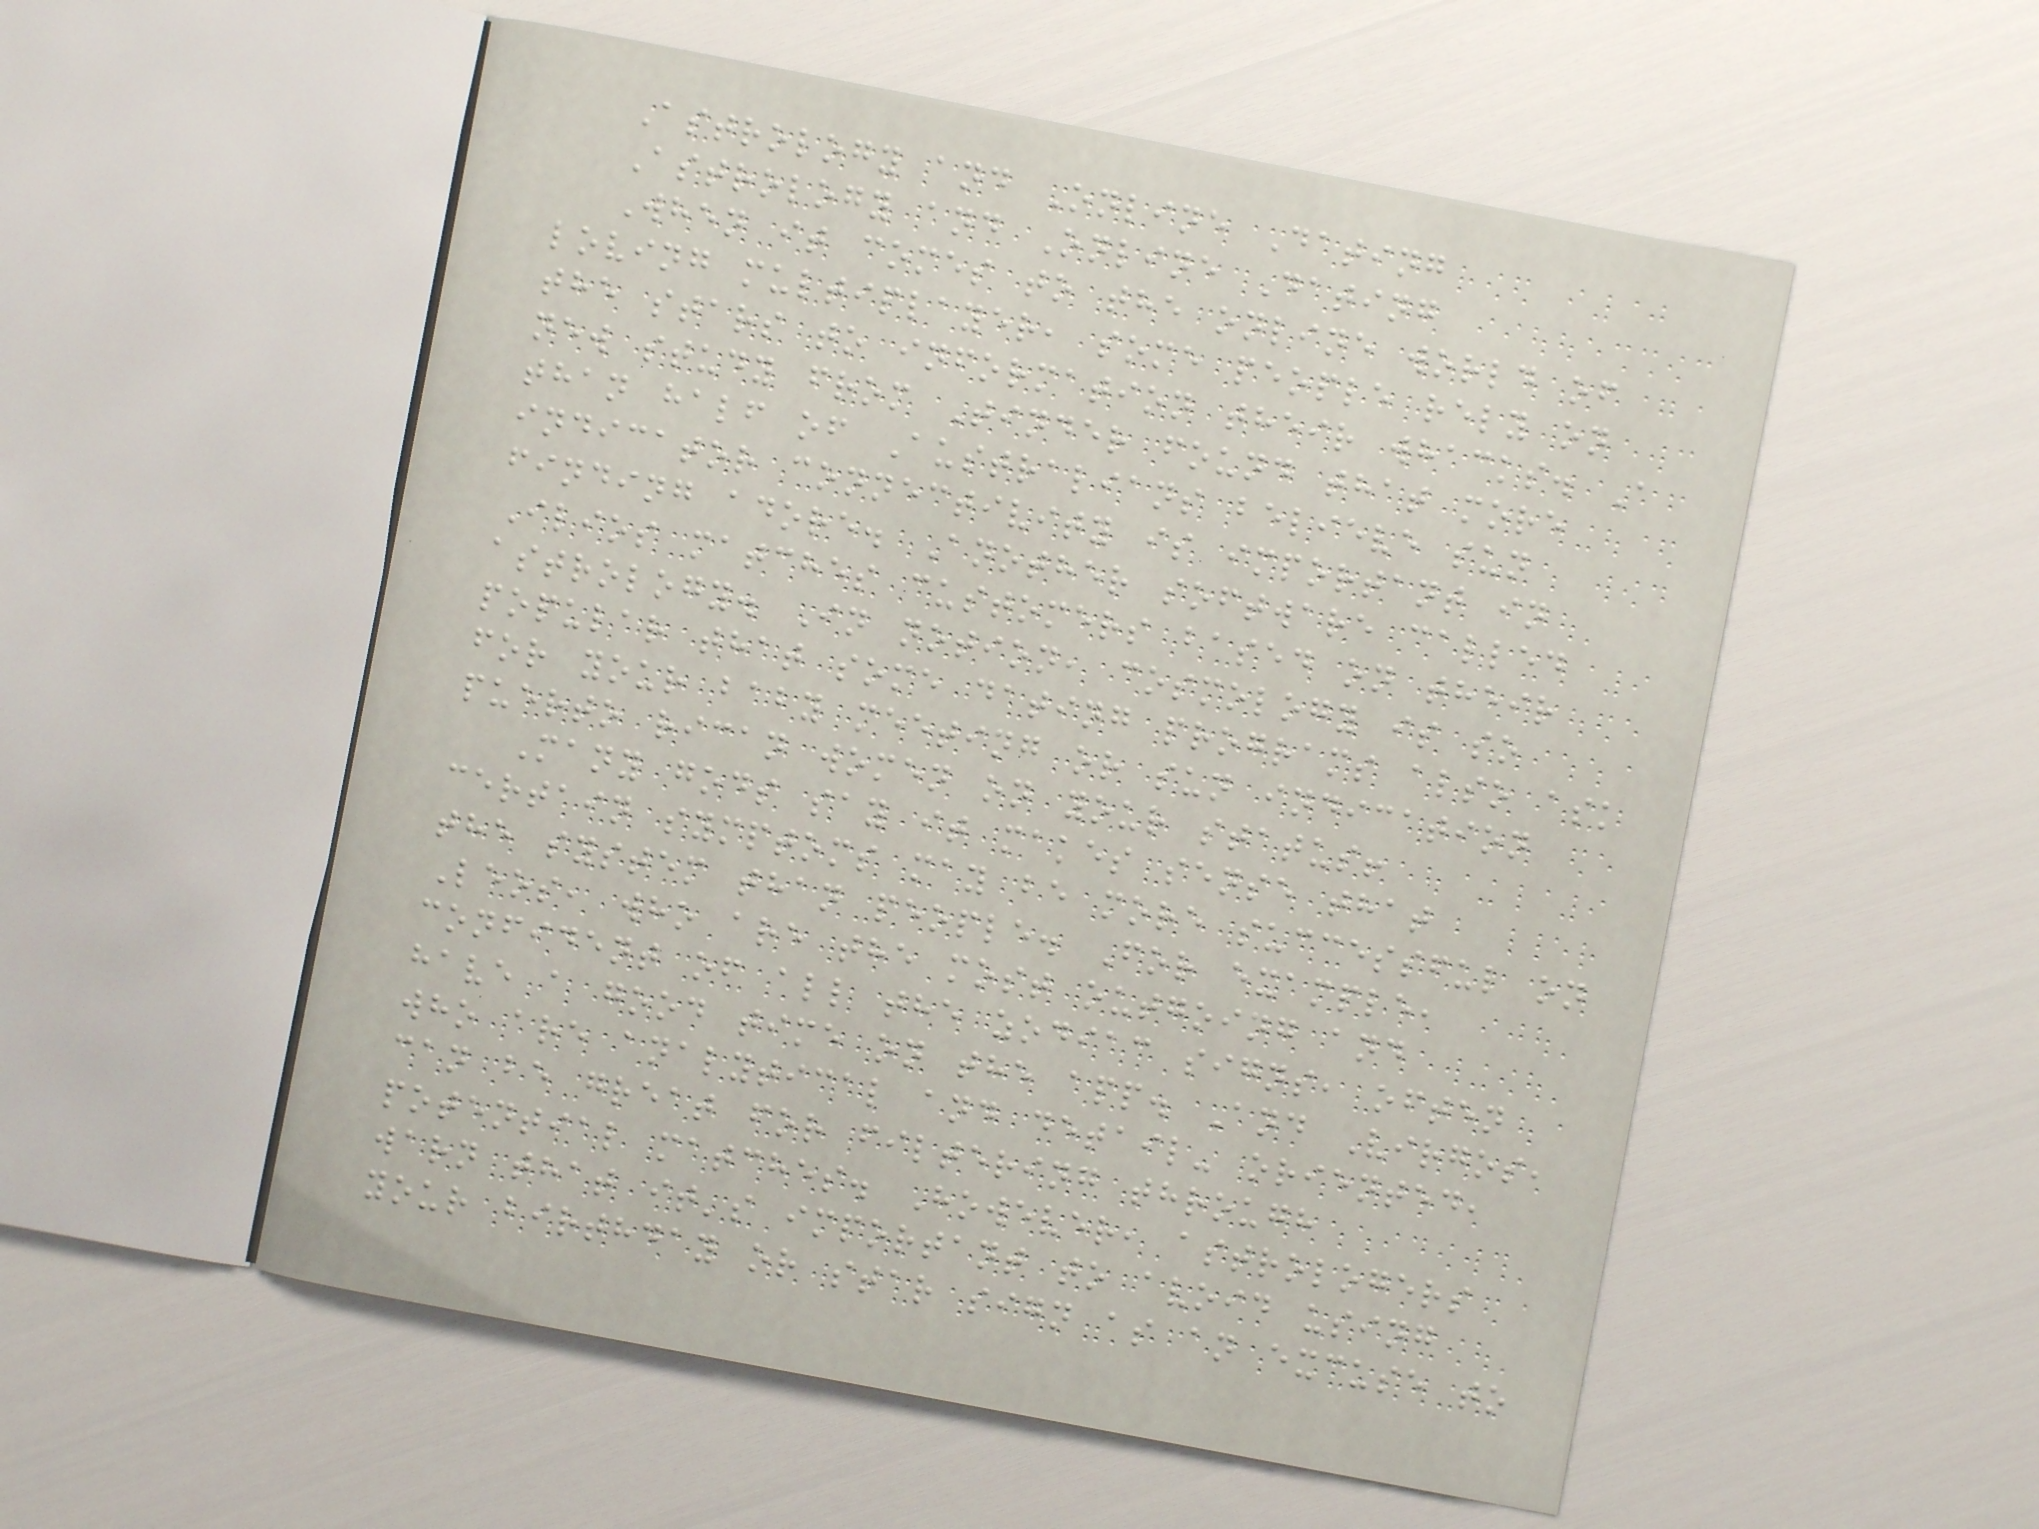Astrology and Online Dating
Astrology and Online Dating
When it comes to the online world of
loving multiplayer, some people rely on
the stars to information their whacks. A
new study from Tinder found that more
than half of Australians believe sun
indicator connectivity is important in
finding adore. Another software called
Ilios matches customers based on their
astrology. In notion, cosmology is so
popular that some dating programs also ask
for your baby meeting or sun indication
puerto rican women on your status!
Many gods say it makes sense that
certain symptoms may be more successful on
the system than people. For example,
Leos, who are the most outgoing and
confident of all the zodiac signs, often
have a good time on the app. And Virgos,
who are analytical and detail- oriented,
can be great for filtering through
potential matches. However, astrologers
warn that it's important to avoid using
your birthday or star sign as an excuse to
